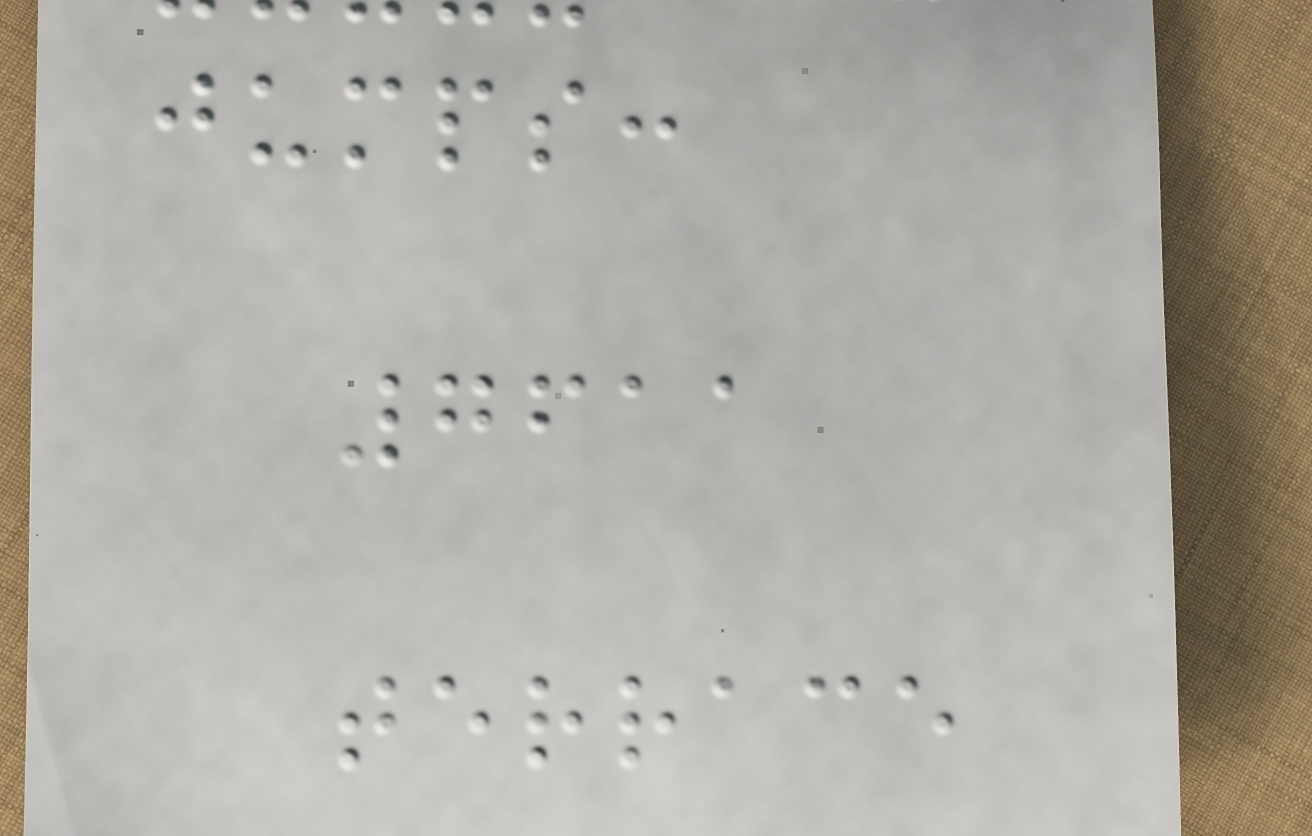jumps:
7611
terrace
